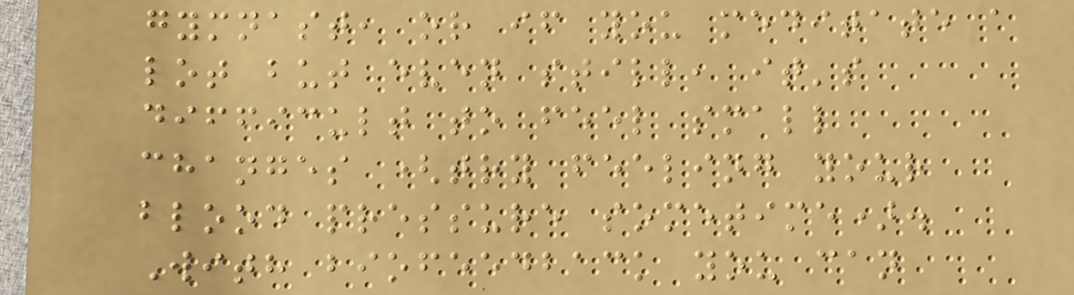gymnast, or if you meditate a
lot but even still, it's
difficult to feel small
changes (try feeling your
blood pressure sometime).
With biofeedback you can
